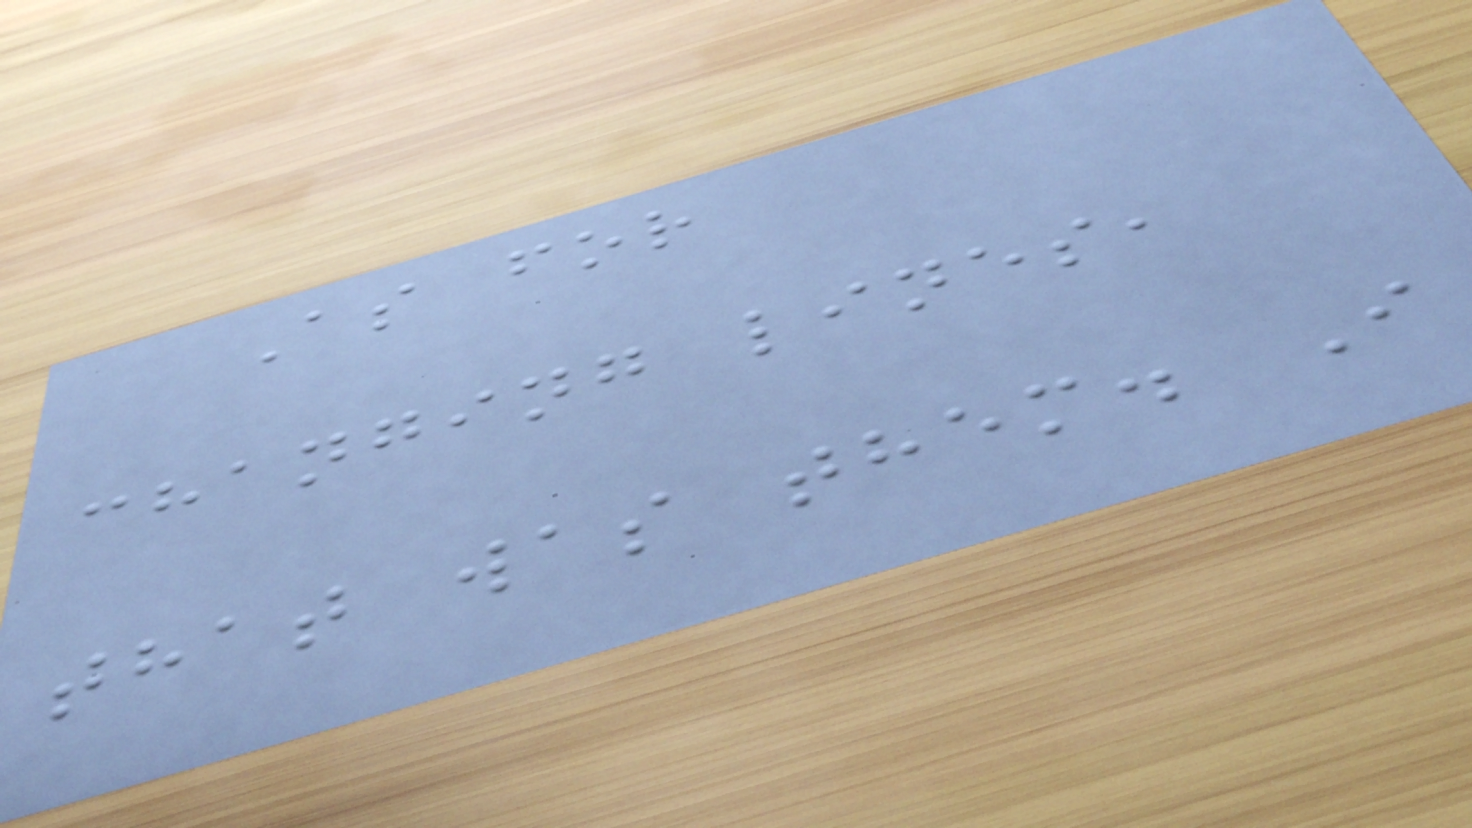As for
changing lines,
that was them. I
